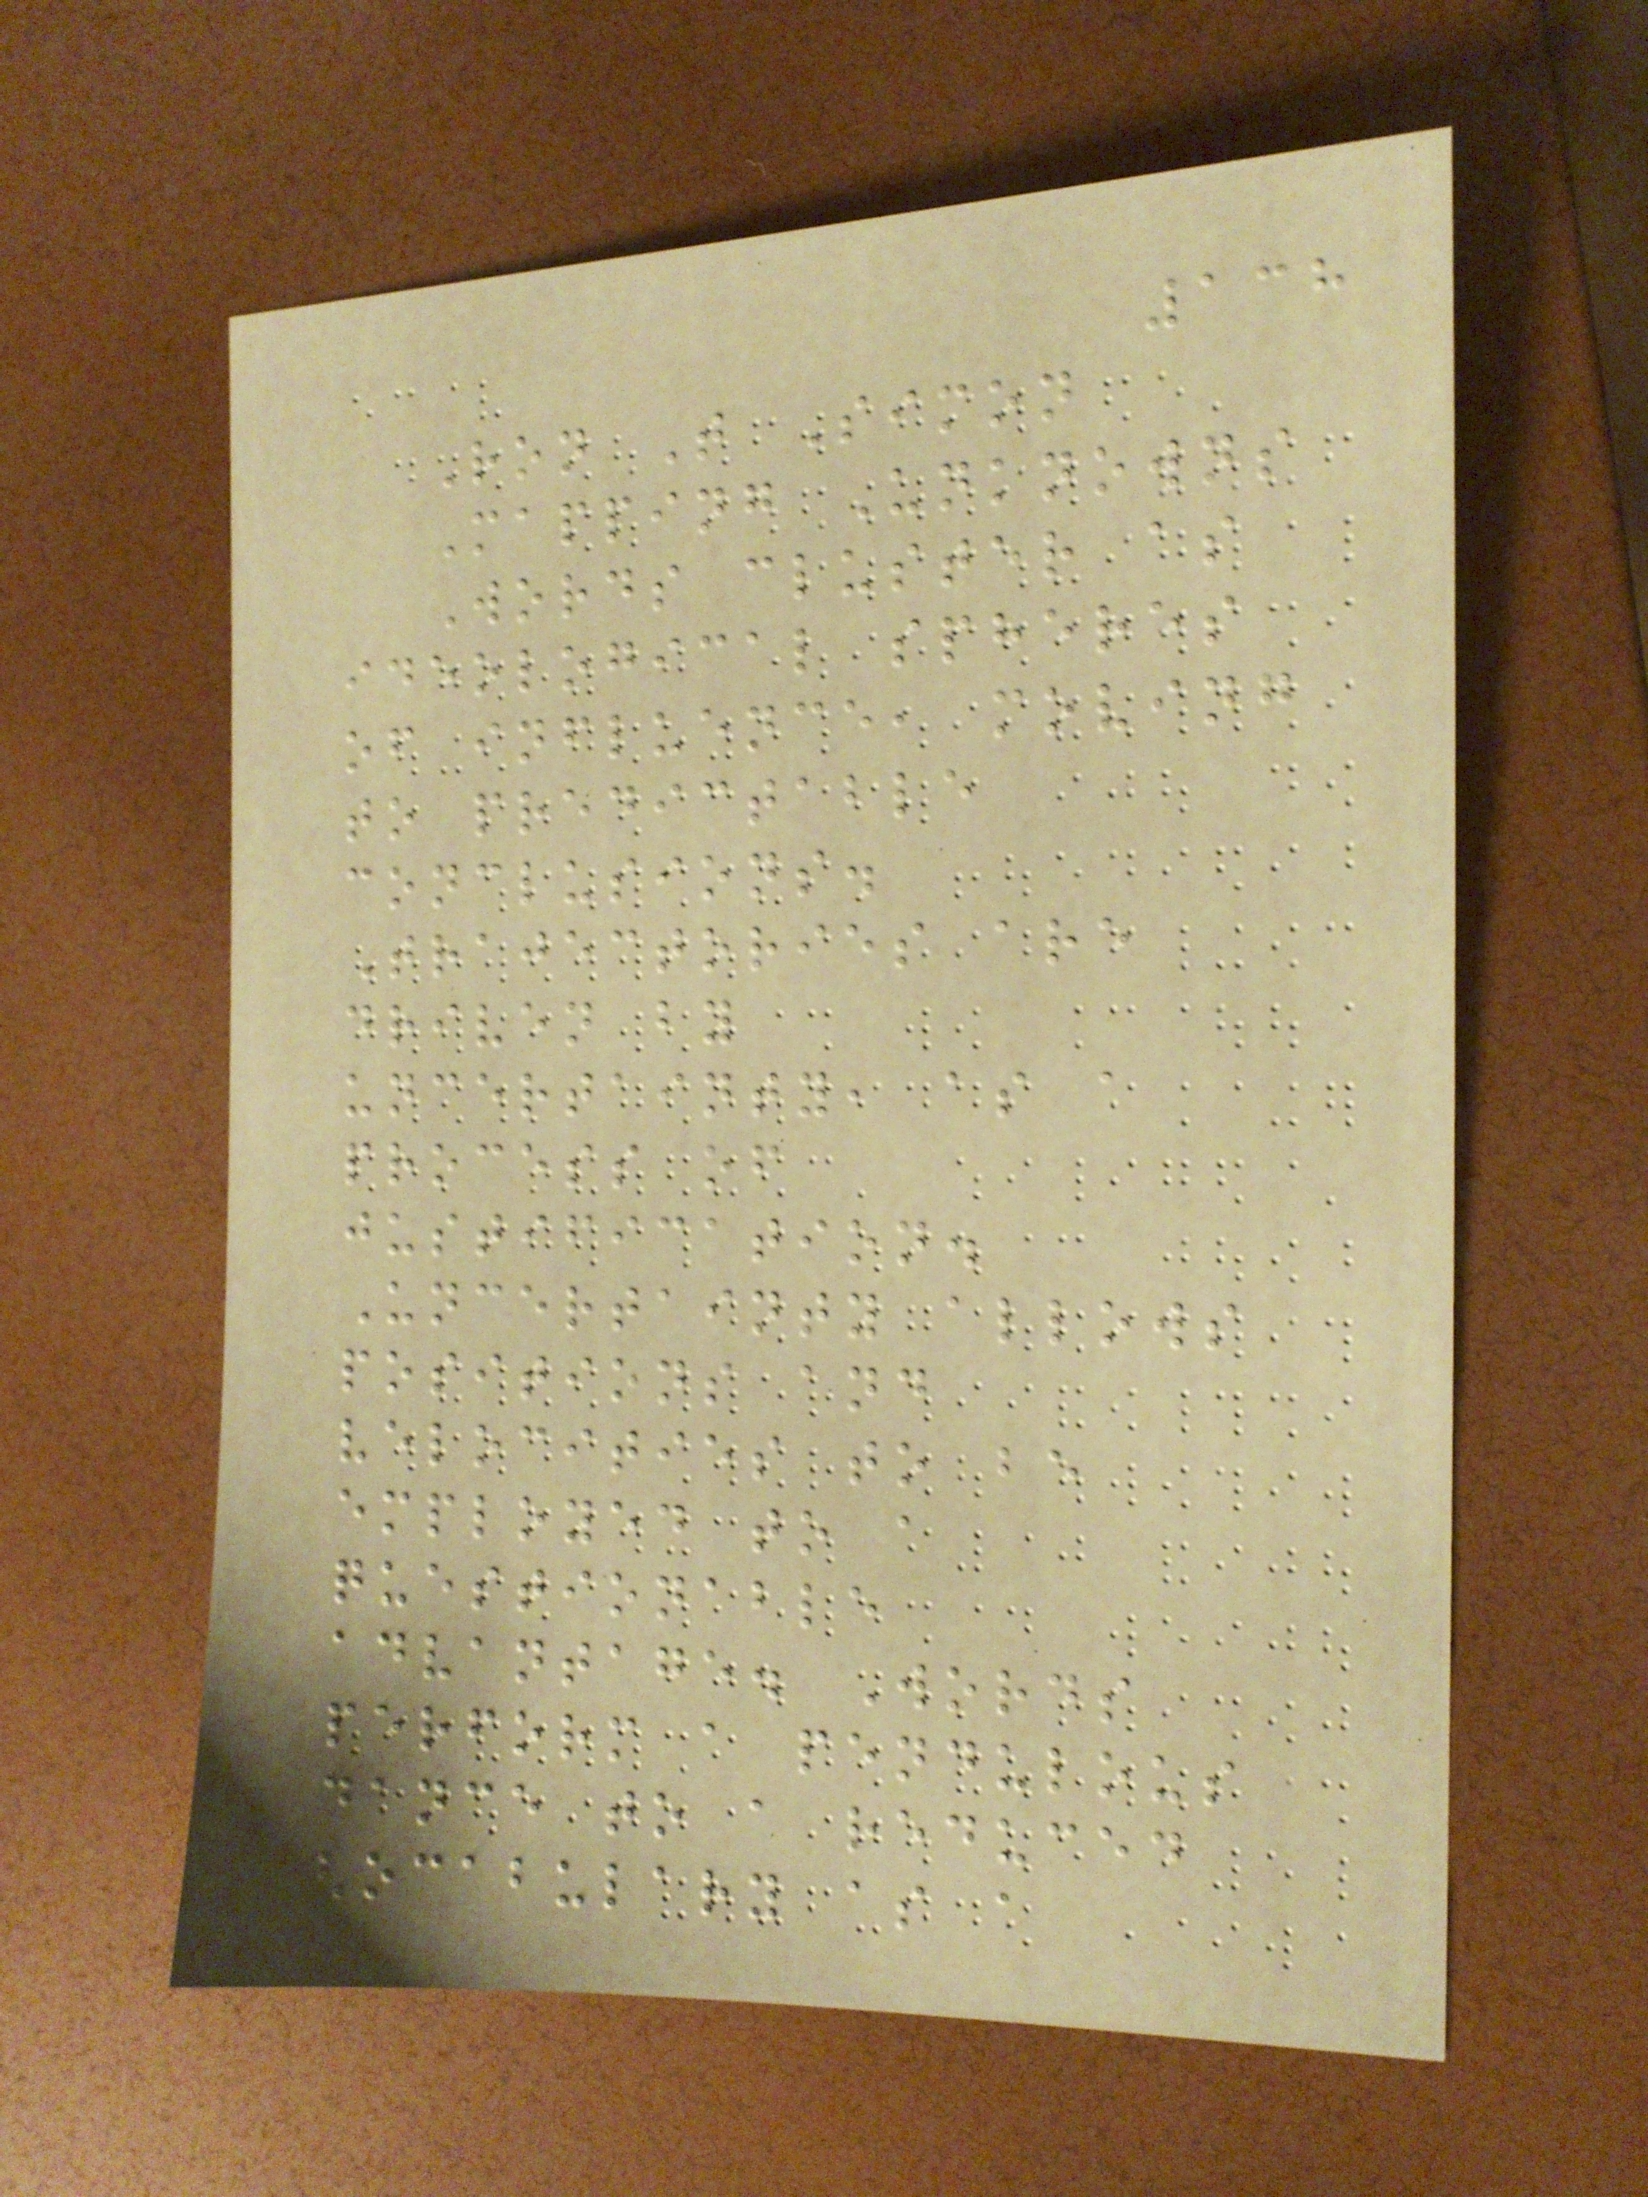138
Ron T Simon
Mapping Unknowns
Words cluster as
ideological spheres
of influence, moving
to predictable
conclusions.
Trajectories are
driven by
uncertainty, as a
process of
justification.
Uncertainty allows
positions and
velocities to be
employed to a
questionable
advantage. Words
perform a pendulous
dance to a reduced
vocabulary as a
